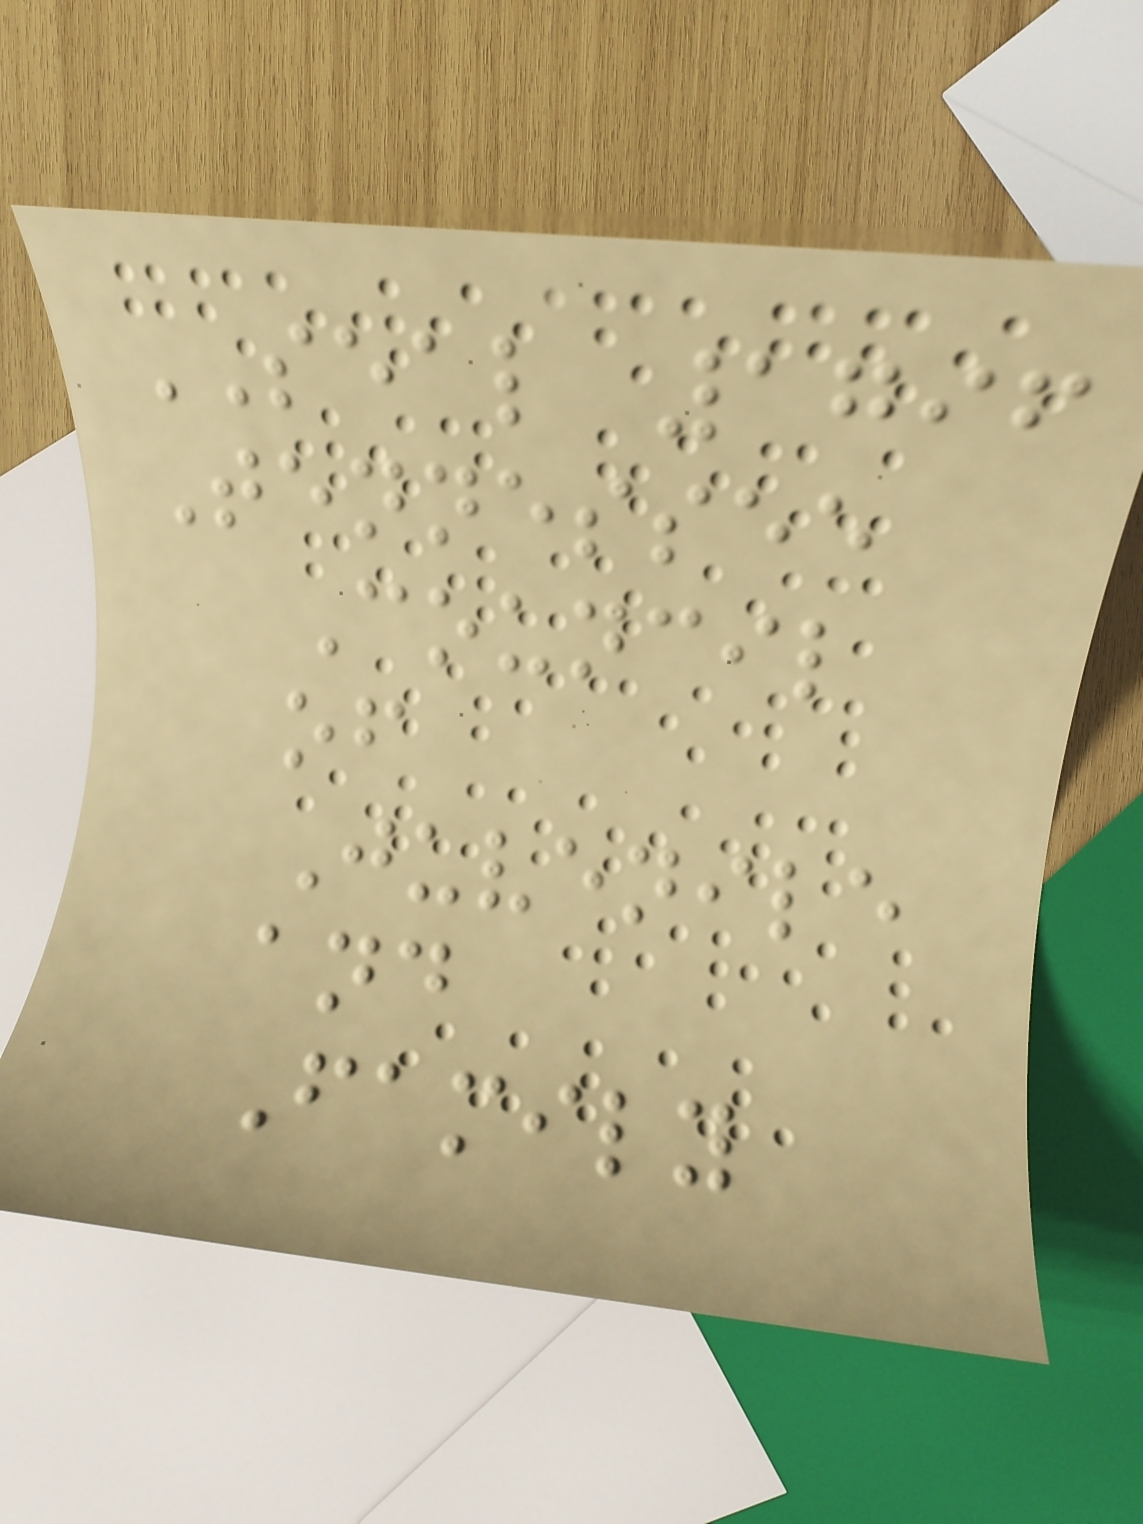SEAL 1796
Tennessee
Council
of
Juvenile
and
Family
